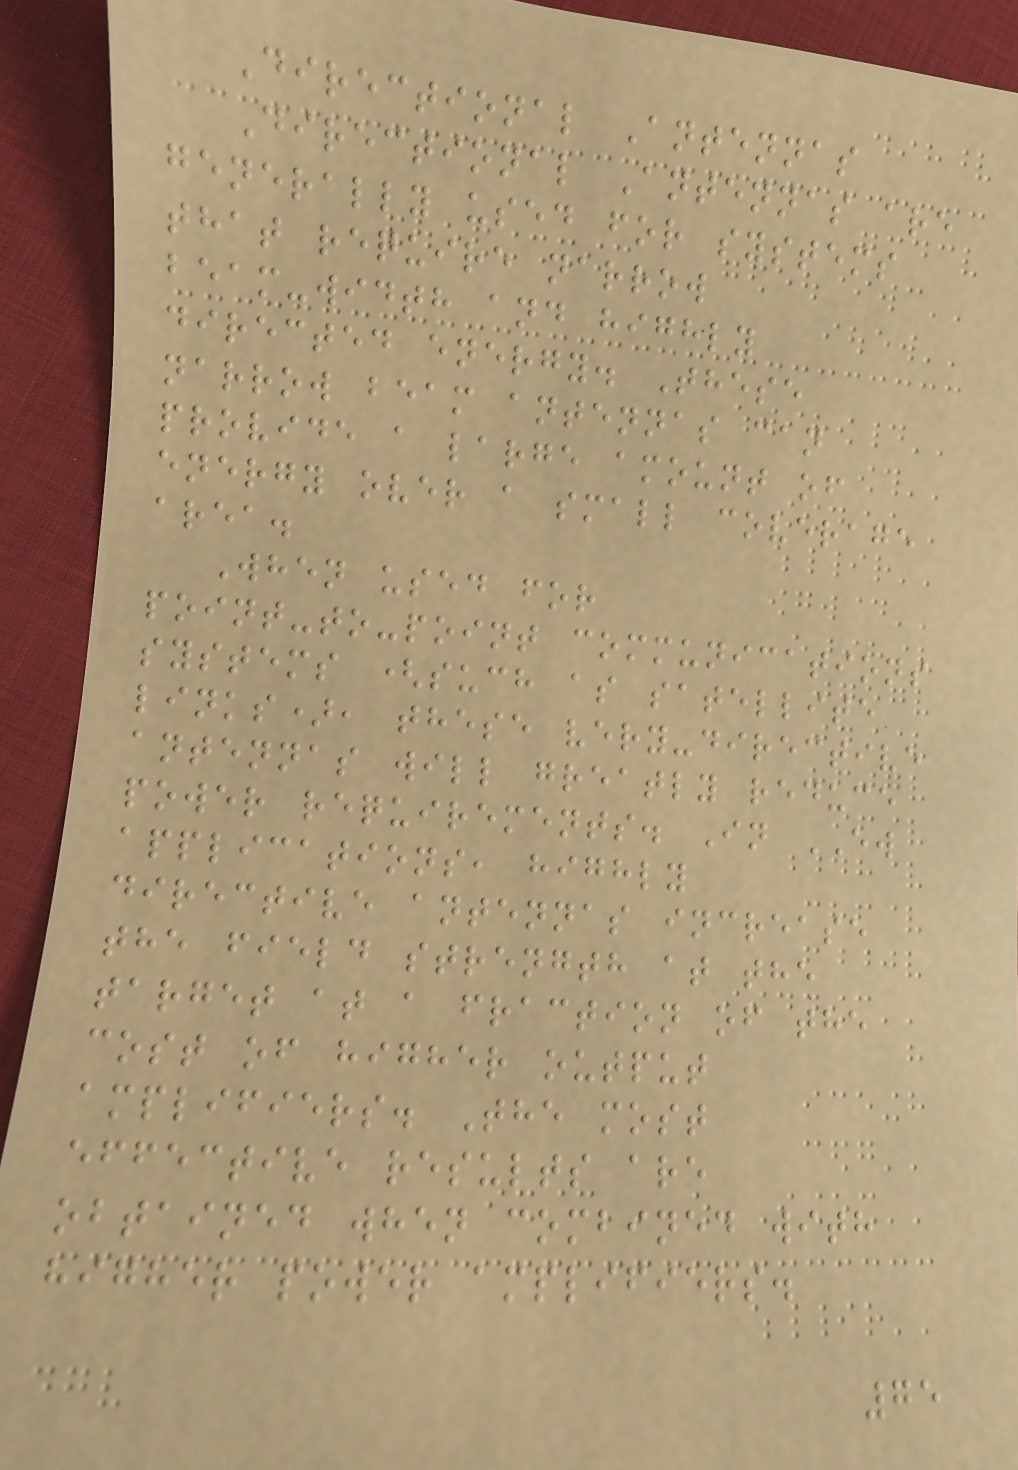Directional Antennas
Directional Antennas are
generally used for systems
that require narrow
beam-width and highly
directed energy. These
narrow beam antennas can
provide a large amount of
energy over a small coverage
area.
When used for
point-to-point communications
systems (such as satellite
links), these very-directive
antennas will greatly reduce
power requirements. In EW
applications, highly
directive antennas increase
the field strength at the
target at a fraction of the
cost of higher output
amplifiers. The most
effective results are
obtained when combined with
higher power amplifiers.
75
